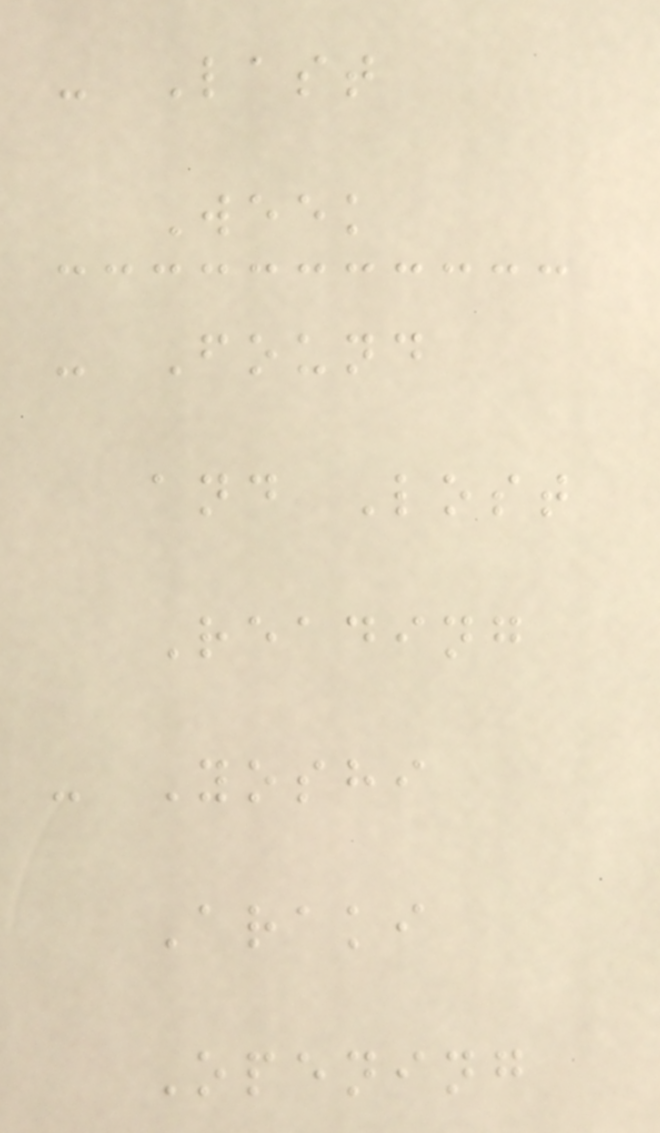- Last
Week
- Found
and Lost
Reading
- Yoshi
Araki
Opening
